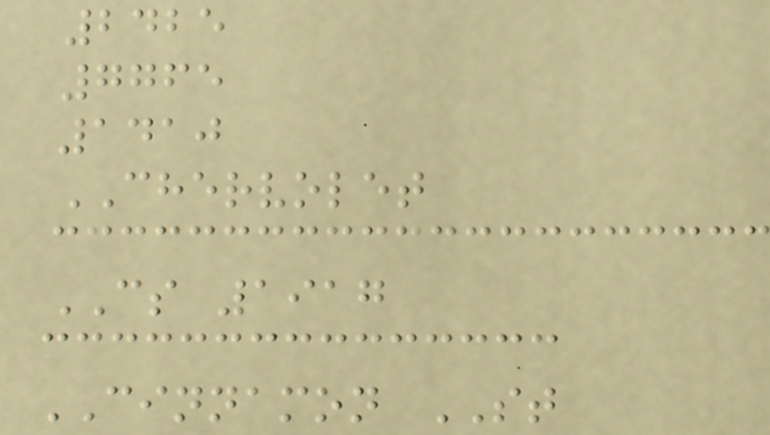2425
7765
1410
CHERVOLET
CS 1917
CINNAMON ST
